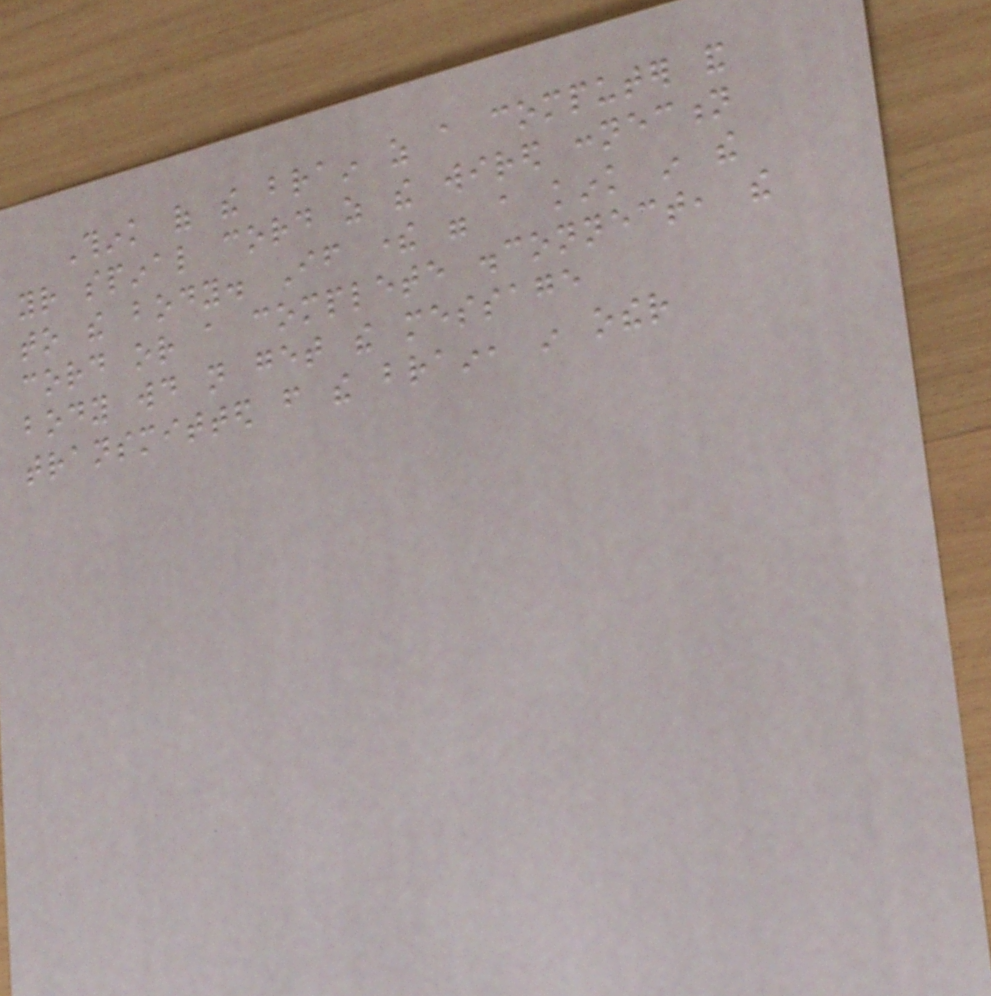Think of the brain as a computer and
your spinal cord as the wired connection
to the body. If there were a kink in the
cord or a complete disconnect, the
body would not get the message
transmitted from the brain, in other
